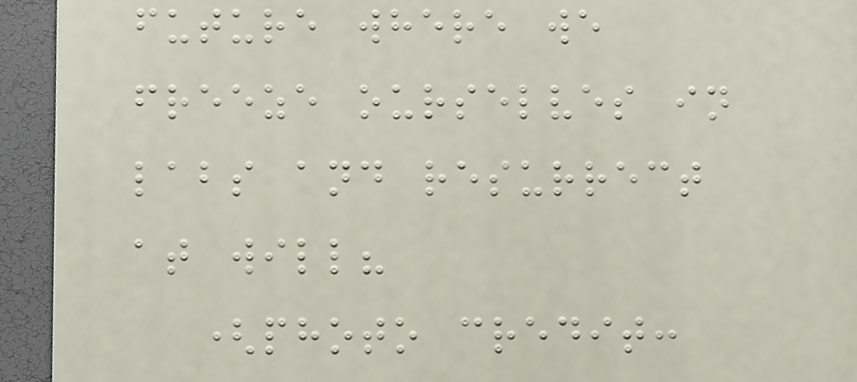future where we
freeze ourselves in
labs and resurrect
at will?
(photo credit:
